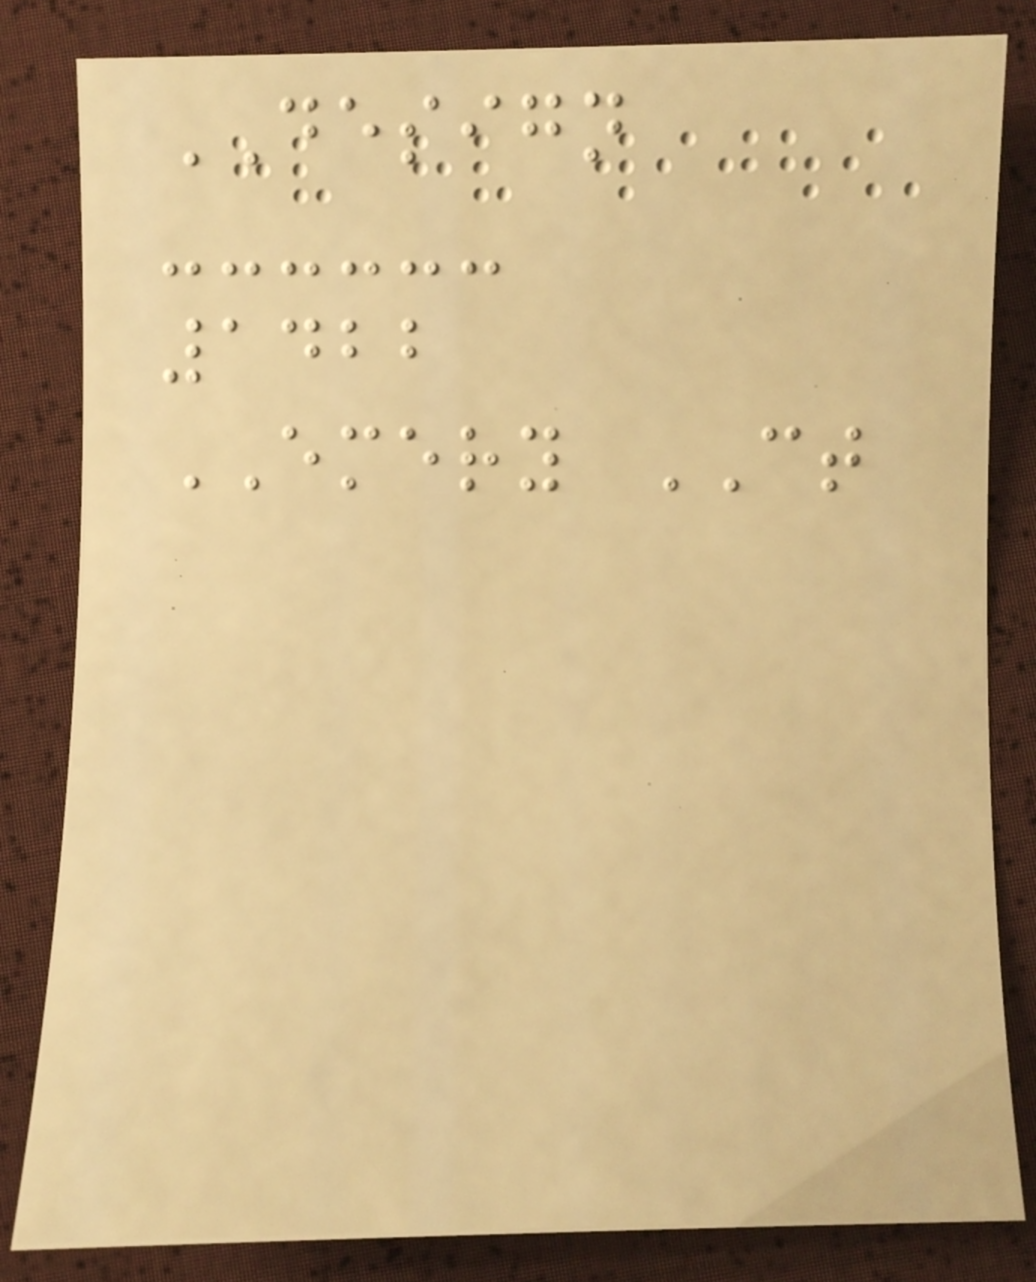DESIGN
1422
EMERY CT
